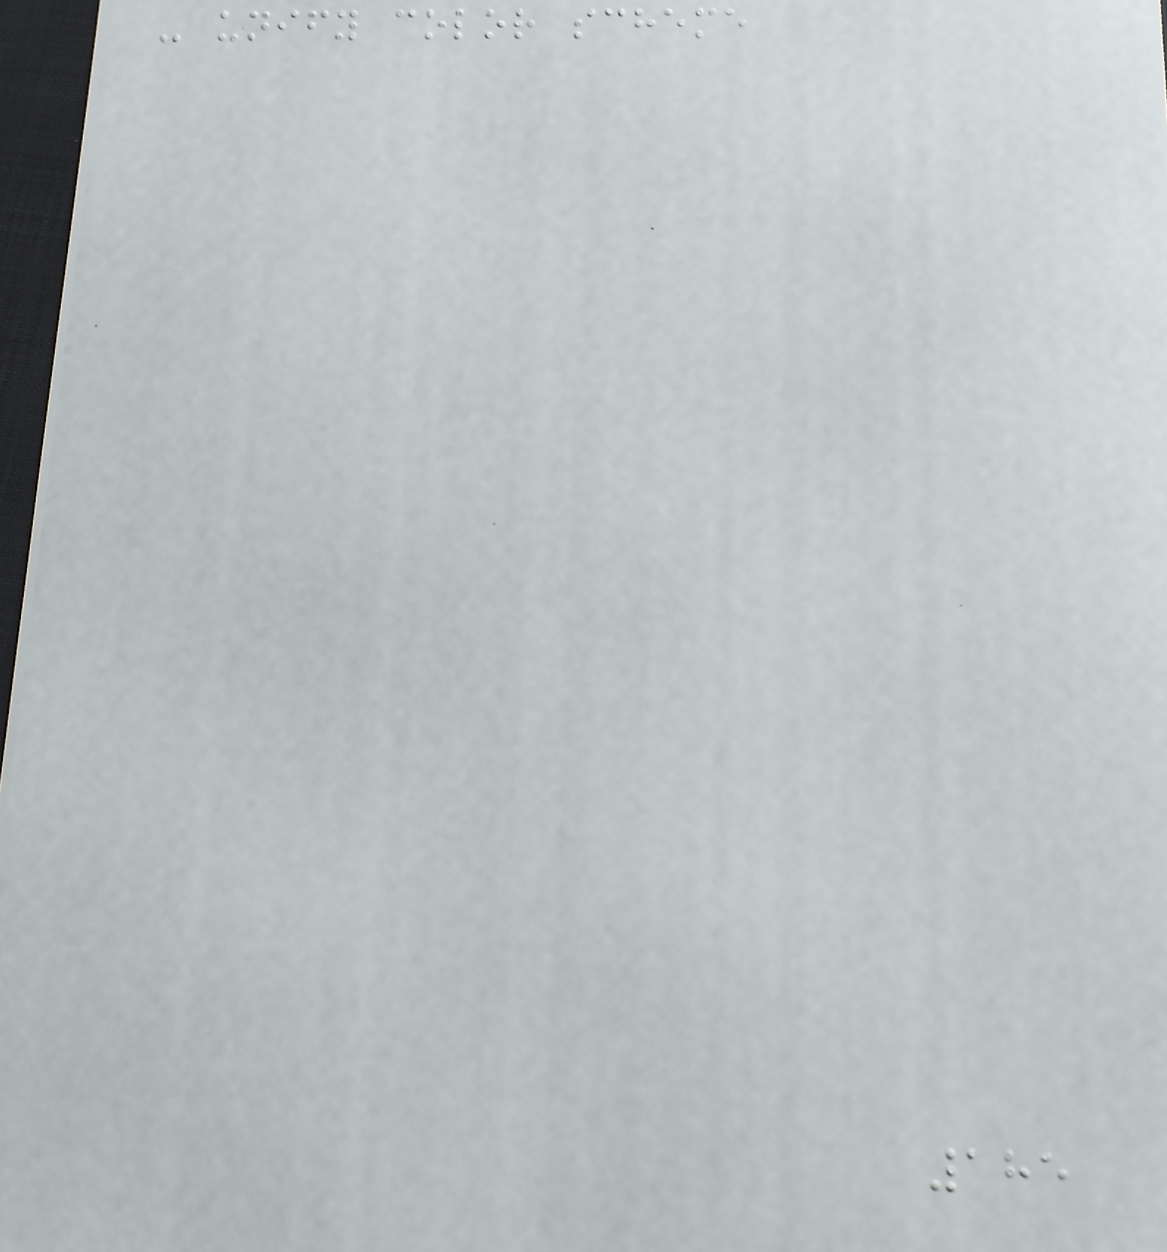- unify color scheme
185
